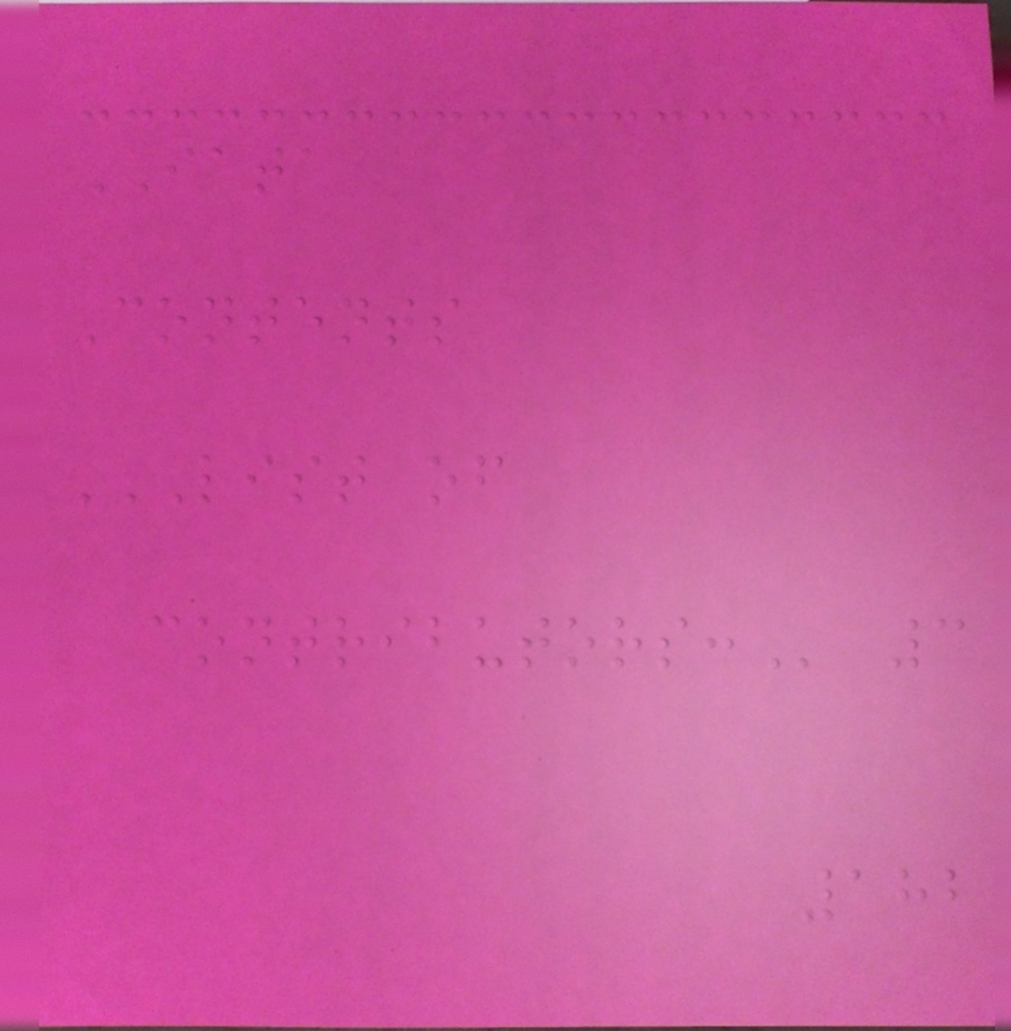IATA
Contents
LIST OF
CONTRIBUTORS: 3
182
